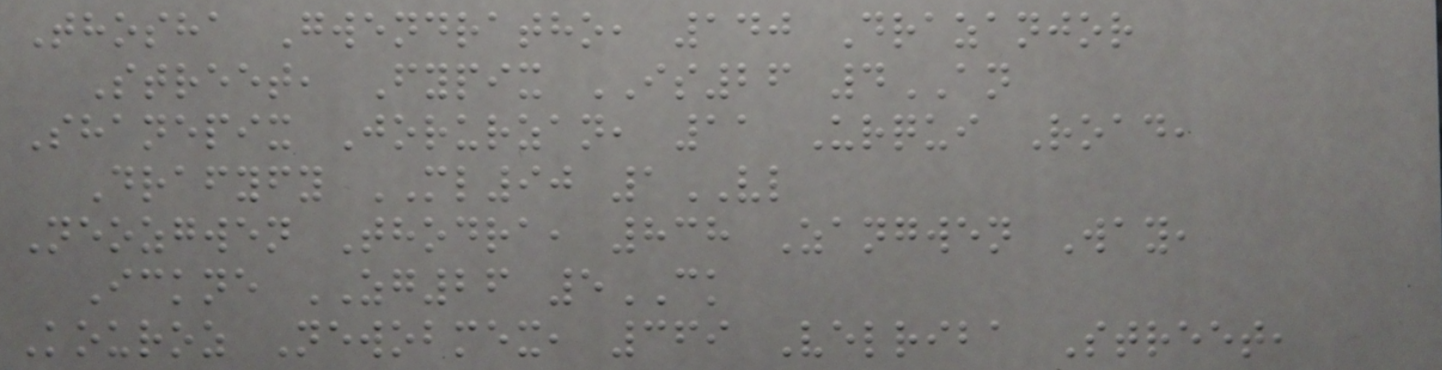Thosha Gwendratho, 140 Drazanjor
Street, Fypix IS26 4AN
Shanepix Jorurzan, 11 Urqui Road,
Drafyfy ML90 1VL
Neozgwen Thodra, 838 Zangwen Way,
Ickne ZG26 5CK
Kouroz Newobmex, 369 Velriba Street,
